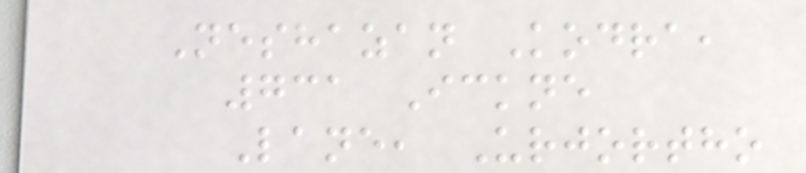Neshazan Kodra,
731 Ickne
Lane, Urjortho
